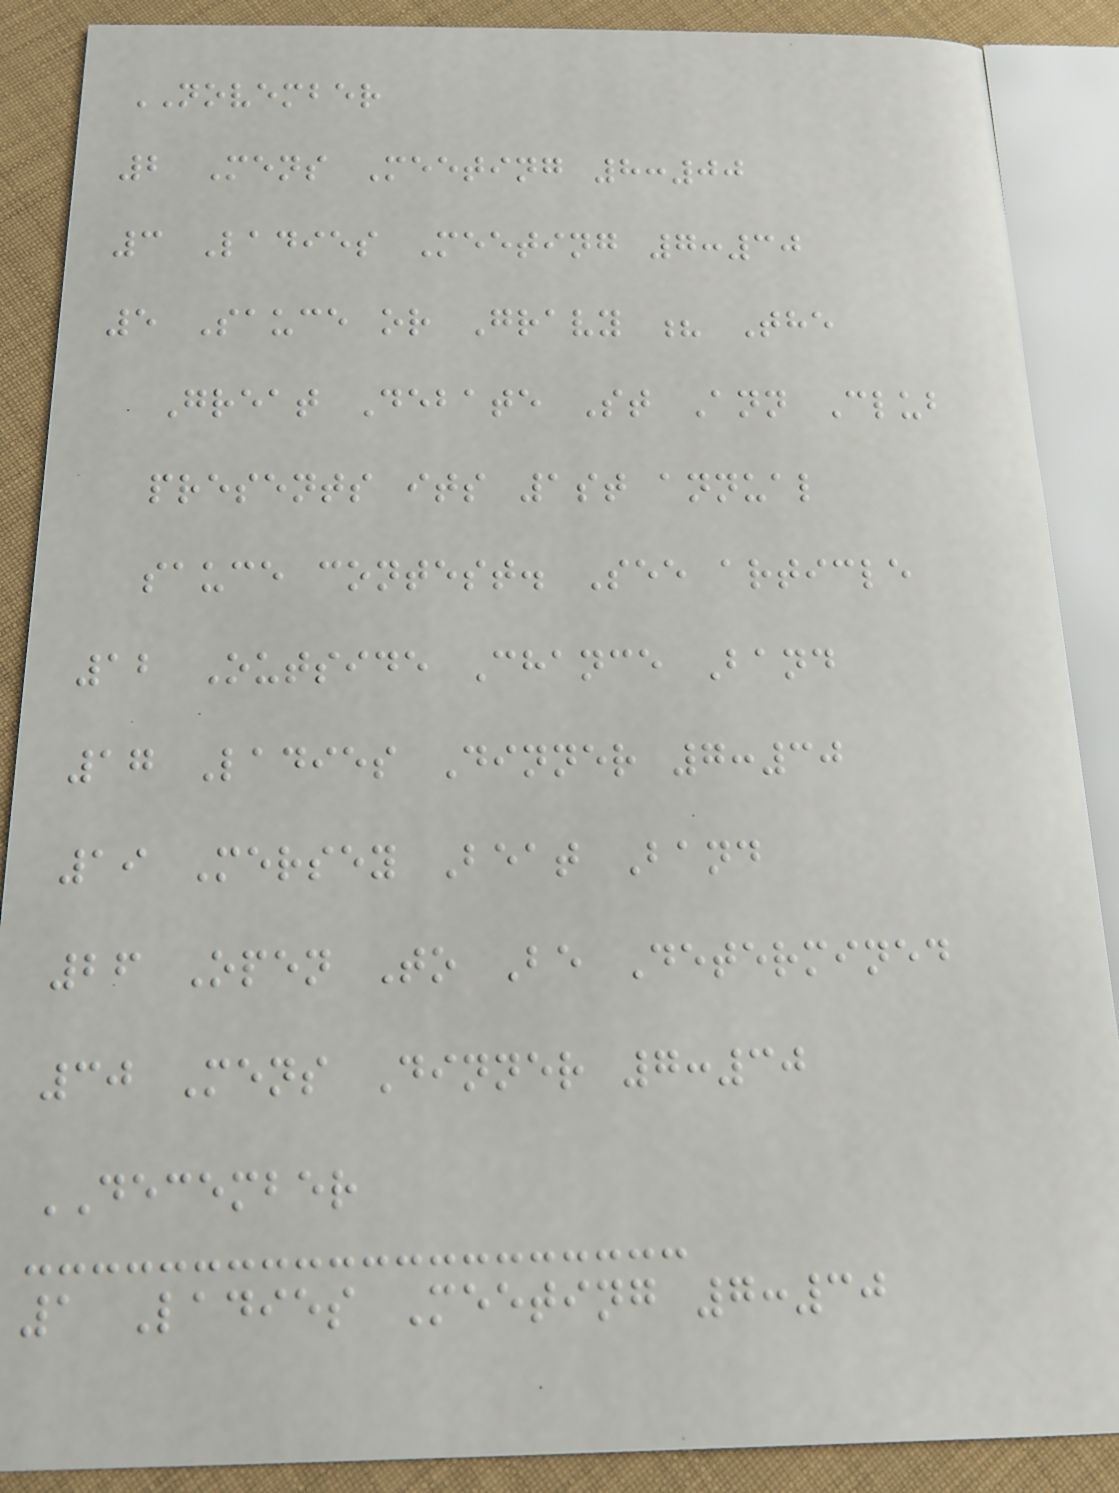NOVEMBER
2 Mens Meeting 8:00
3 Ladies Meeting 7:30
5 Sauce or Gravy ? The
Great Debate St Ann Club
presents its 1st annual
sauce contest. See article
12 Outside Chance Band
17 Ladies Dinner 7:30
19 Mersey Beat Band
26 Open To Be Determined
30 Mens Dinner 7:30
DECEMBER
1 Ladies Meeting 7:30
